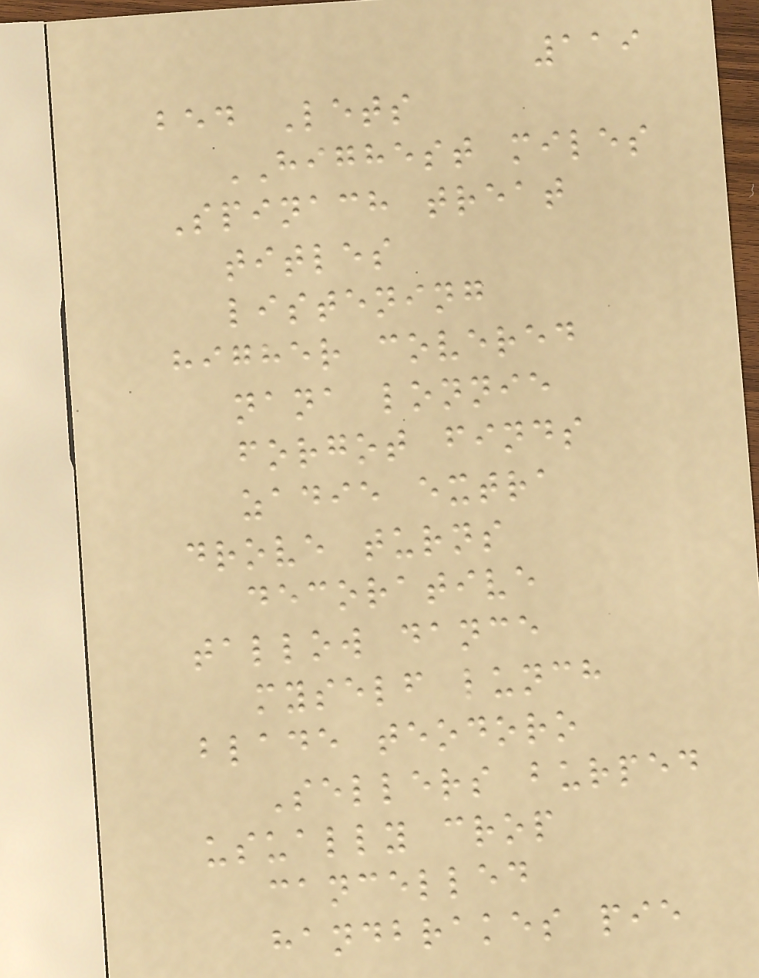119
bed Lets
HIGHEST miles
Spinach treat
titles
listening
higher covered
nana lonnie
forgot finds
zadie extra
drove turns
decorative
tallow dance
myself lunch
blade teodoro
Sellers burped
usually crop
cancelled
handbrakes pie
